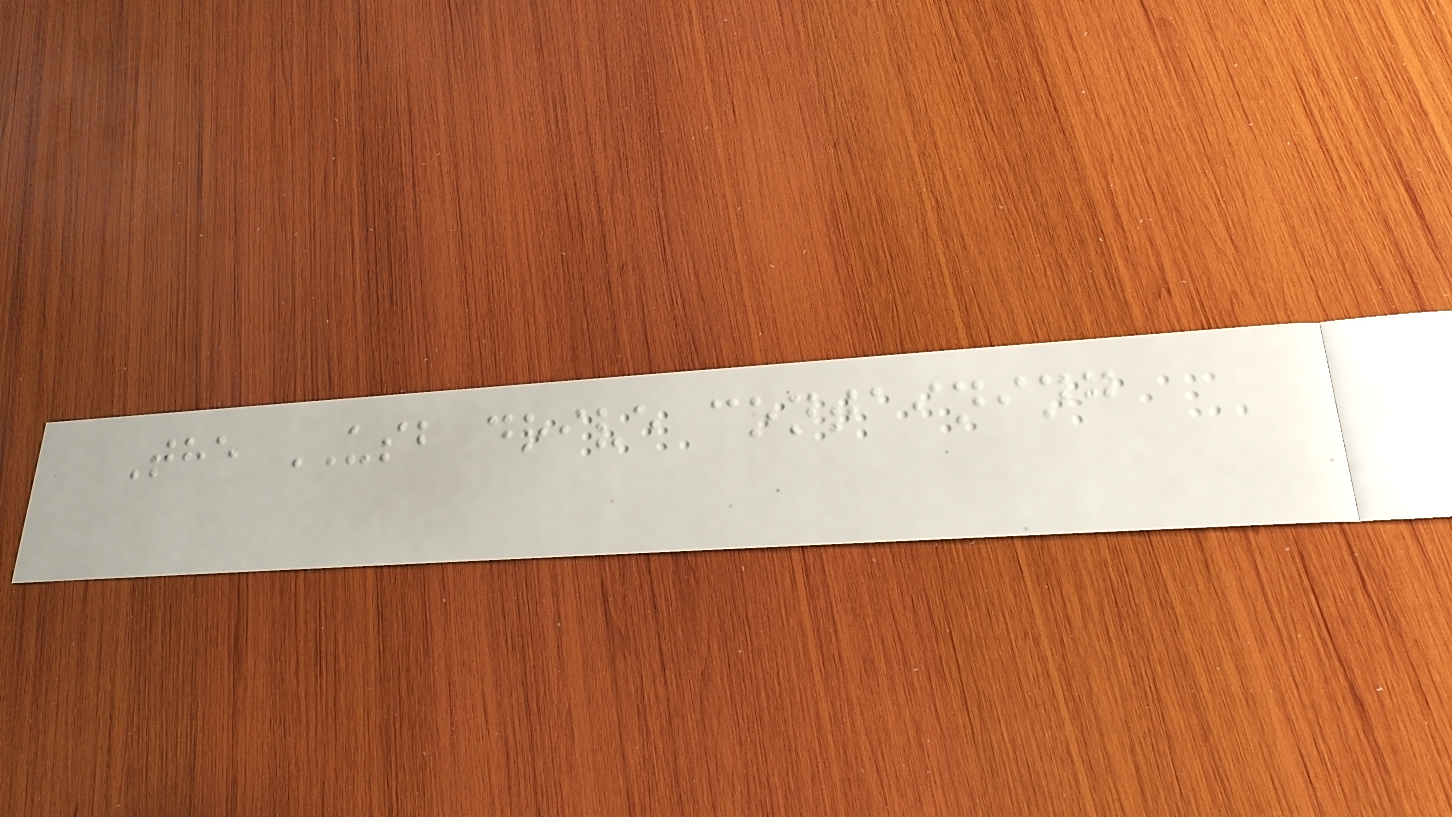The USB drive containing
